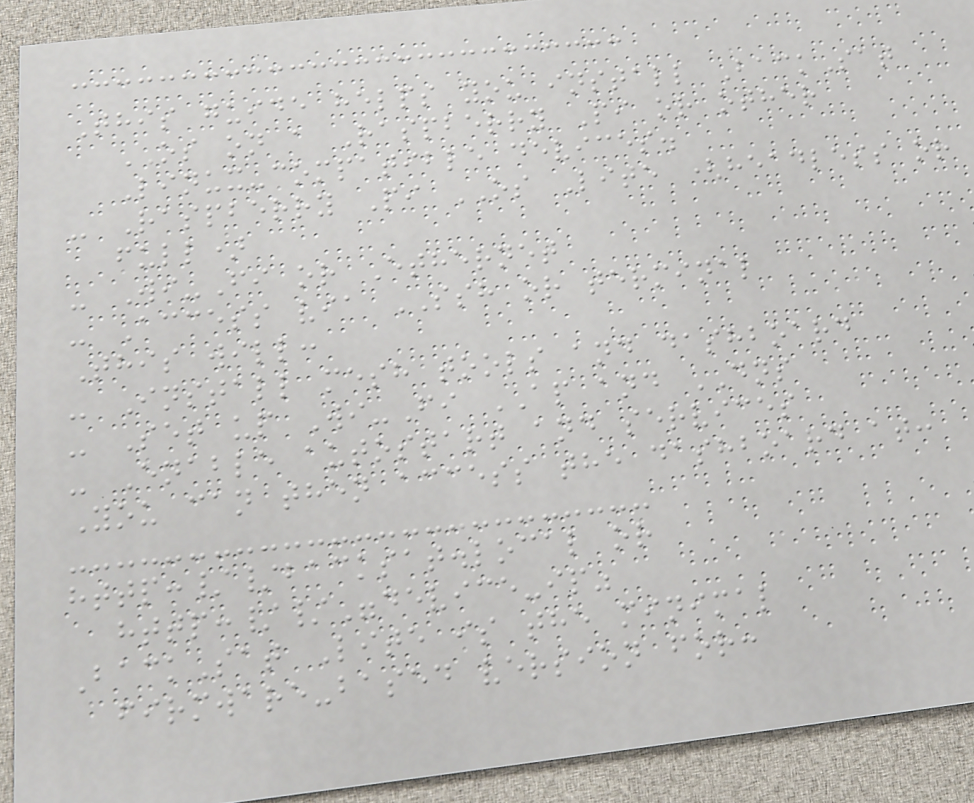This guide helps you install BackSat
OS on a Raspberry Pi or other
Linux-compatible devices.
- Raspberry Pi OS Lite (headless or
full)
- Wi-Fi or Ethernet
- Access via SSH or terminal
This will:
- Install mesh tools and dashboard
- Set up Wi-Fi AP and DNS
- Enable autostart and services
You can then access the dashboard at:
http://backsat.local or
http://"device-ip"
BackSat Lite is the minimal
firmware-based version for:
